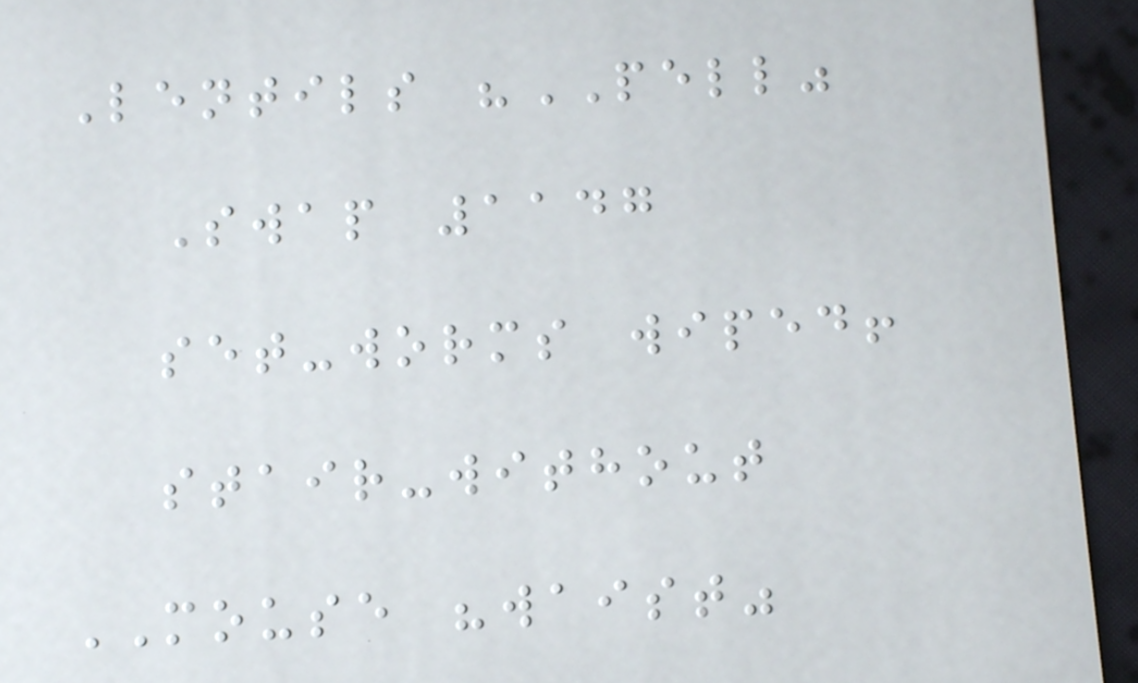Lentils "PELL"
Swap 1147
set-worms wiped!
stair-without
MOUSE "waist"
